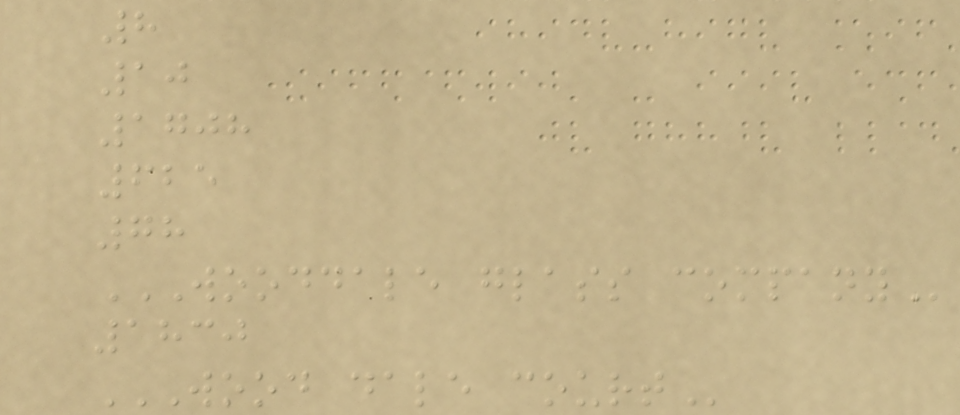8
10
1708
625
78
WOODDALE GLASS COMPANY
1830
WOOD DALE COURT
